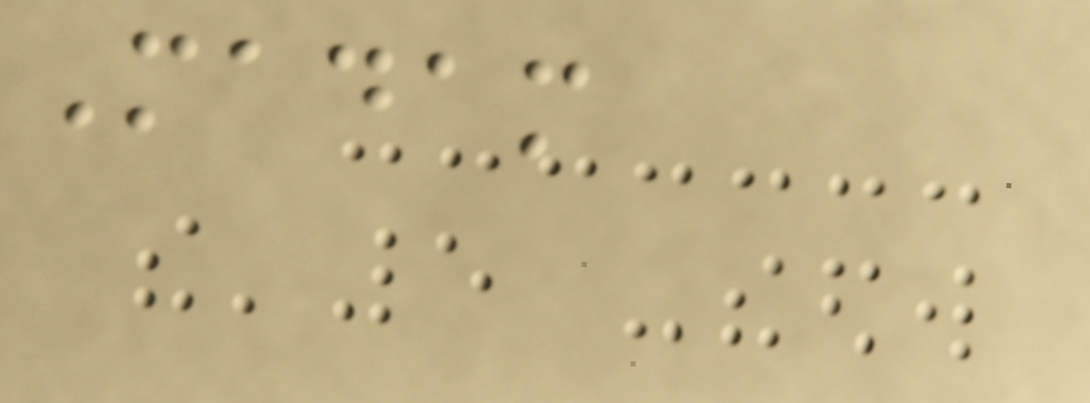Madam
